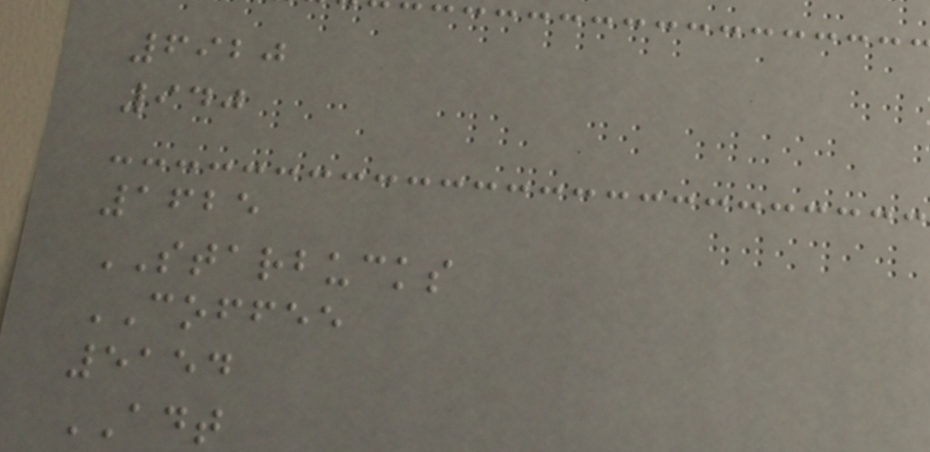6920
940
1625
STARBUCKS
COFFEE
5154
ADT
